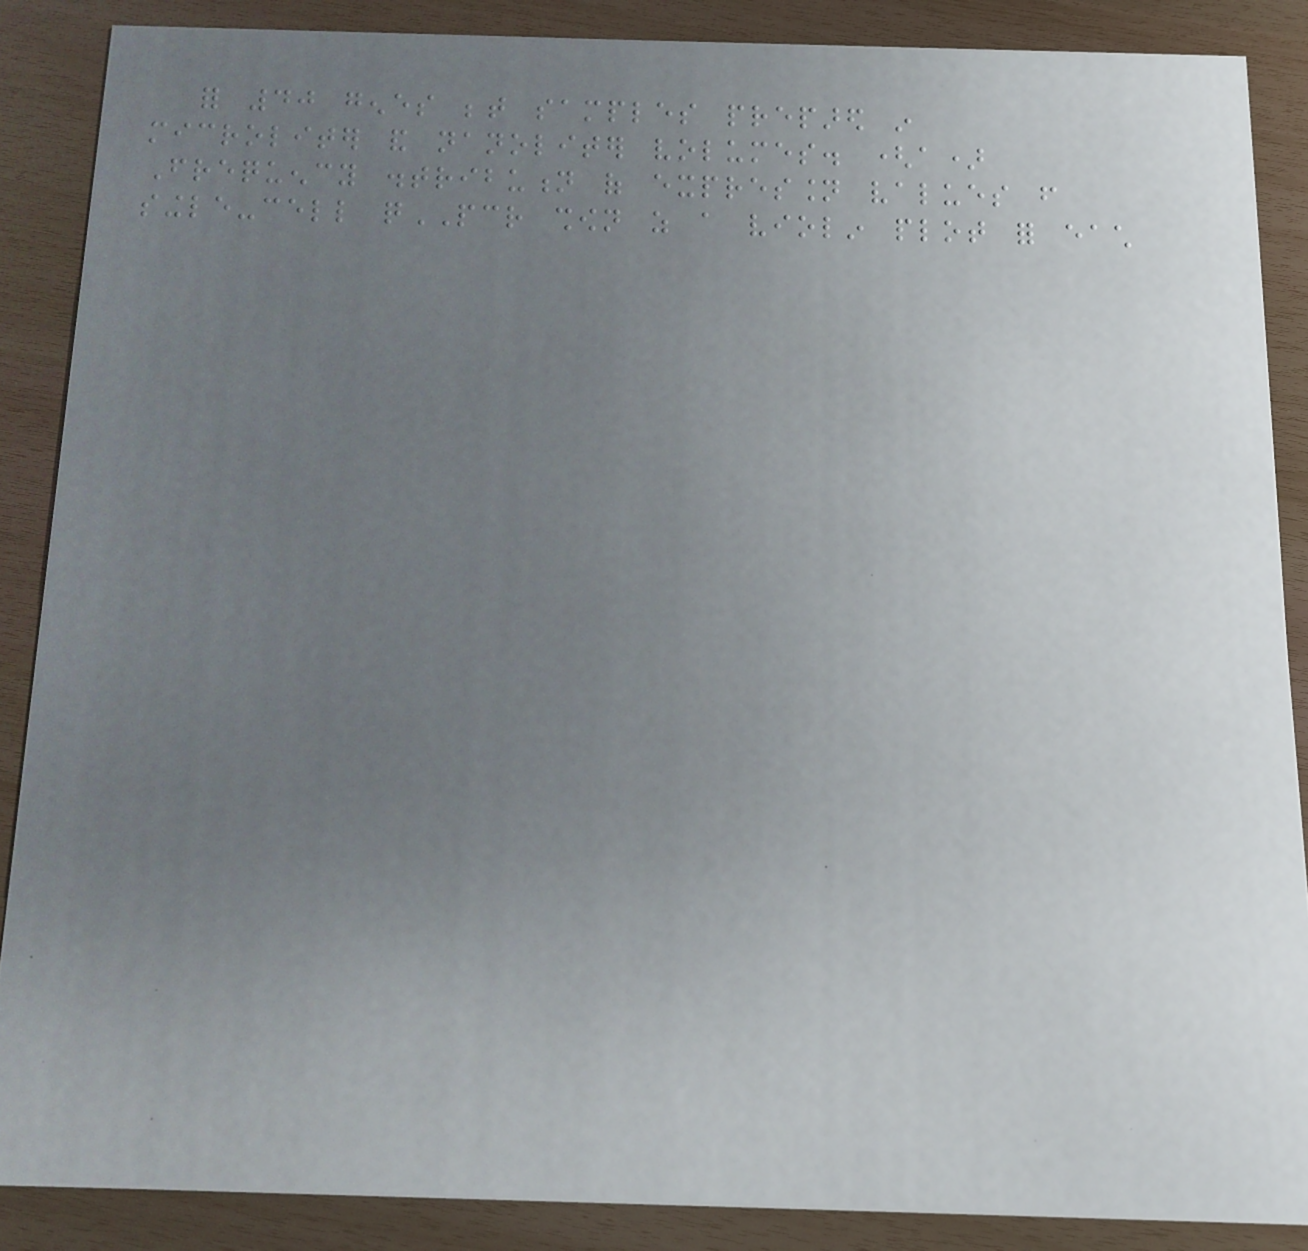for 40 genes between samples prepared in
microliter and nanoliter volumes. (a)
Frequency distribution of expression values from
single-cell qPCR shown as a violin plot for each
